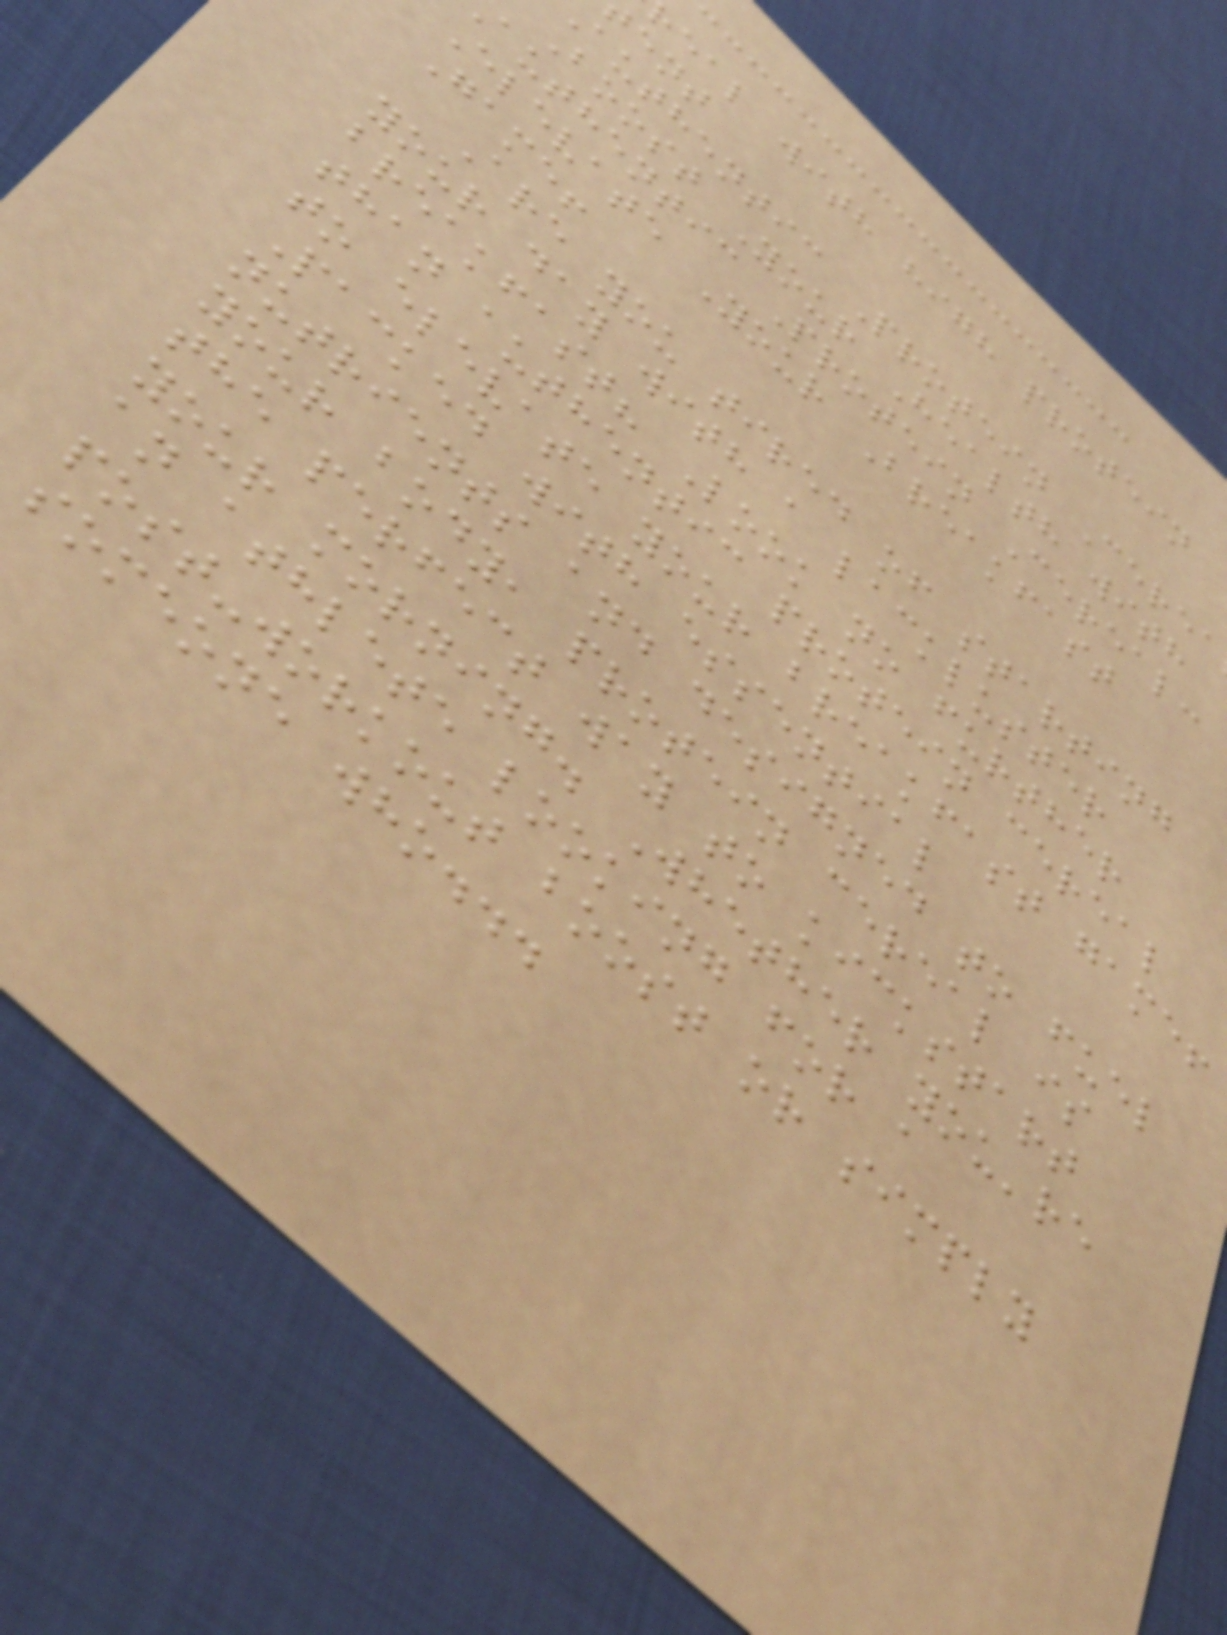real with high protein
authentic Protein Cerea
Boost Your Health with
authentic Protein Cereal:
Elevate Your Breakfast
Game!
Are you tired of starting
your day with a lackluster
breakfast? Look no further
than authentic protein cereal
to elevate your breakfast game!
Packed with essential
nutrients and designed to fuel
your body, protein cereal is
the perfect way to kickstart
your morning. Whether you're
an athlete looking for a
post-workout boost or simply
someone who...
